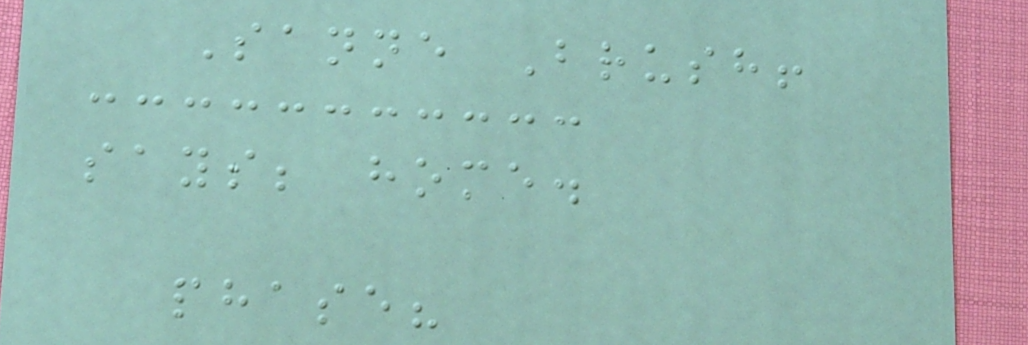Sanne Brush!
says; home.
phase?
